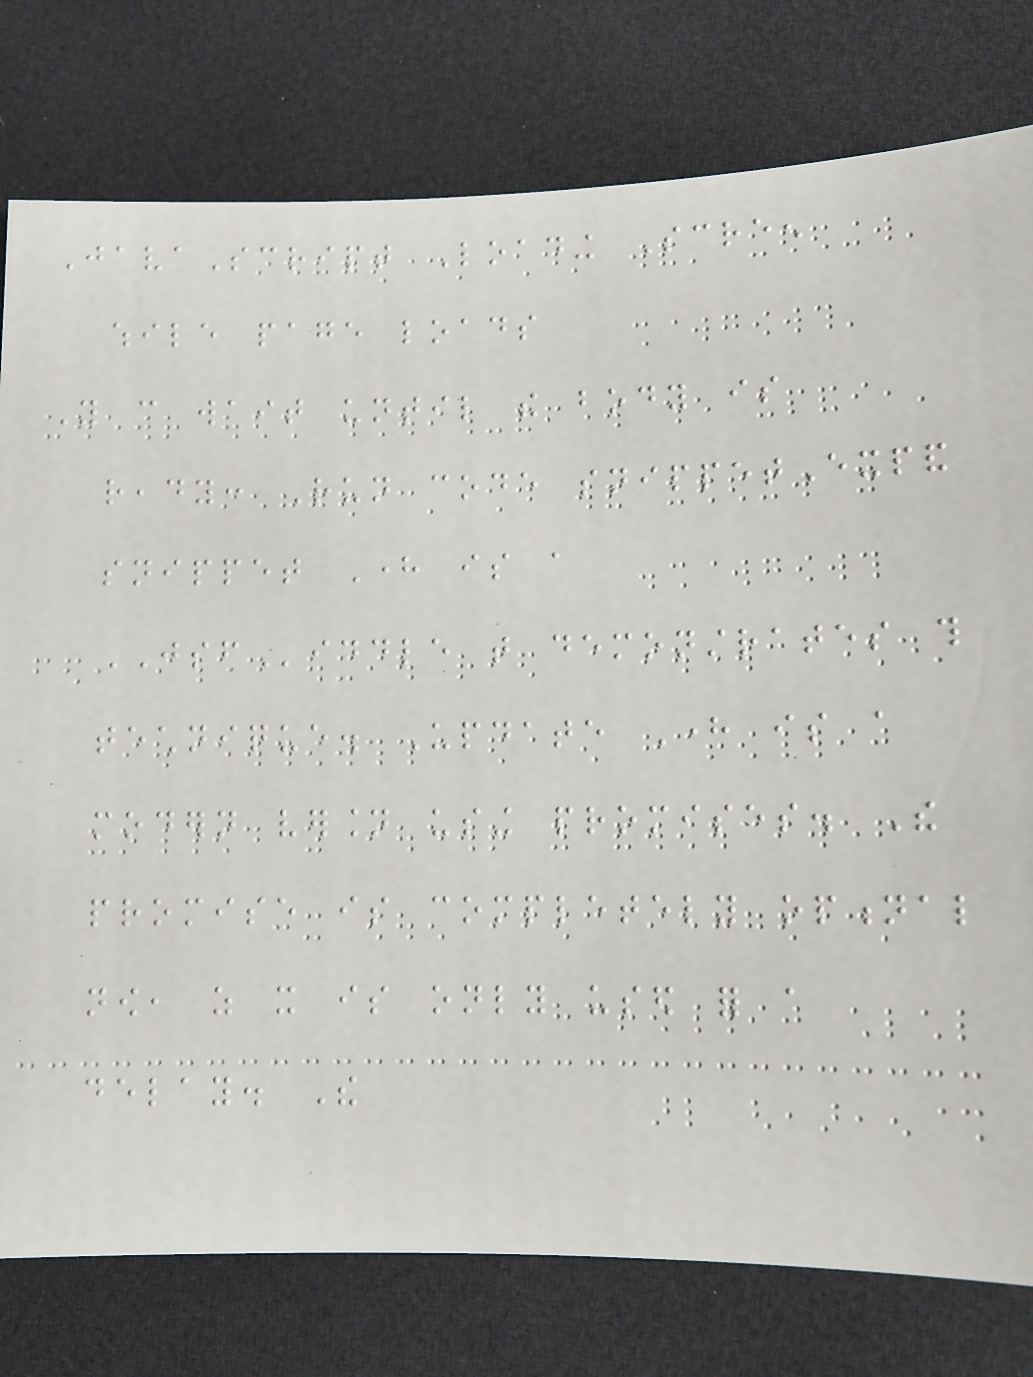JavaScript Loading Screen
while page loads
You can wait until the body is
ready: Run code snippetExpand
snippet Here is a
JSFiddle that demonstrates this
technique. Update Here is a
modern version using promises. The
promise is completely optional
now, as it is only used for a
delay. The
